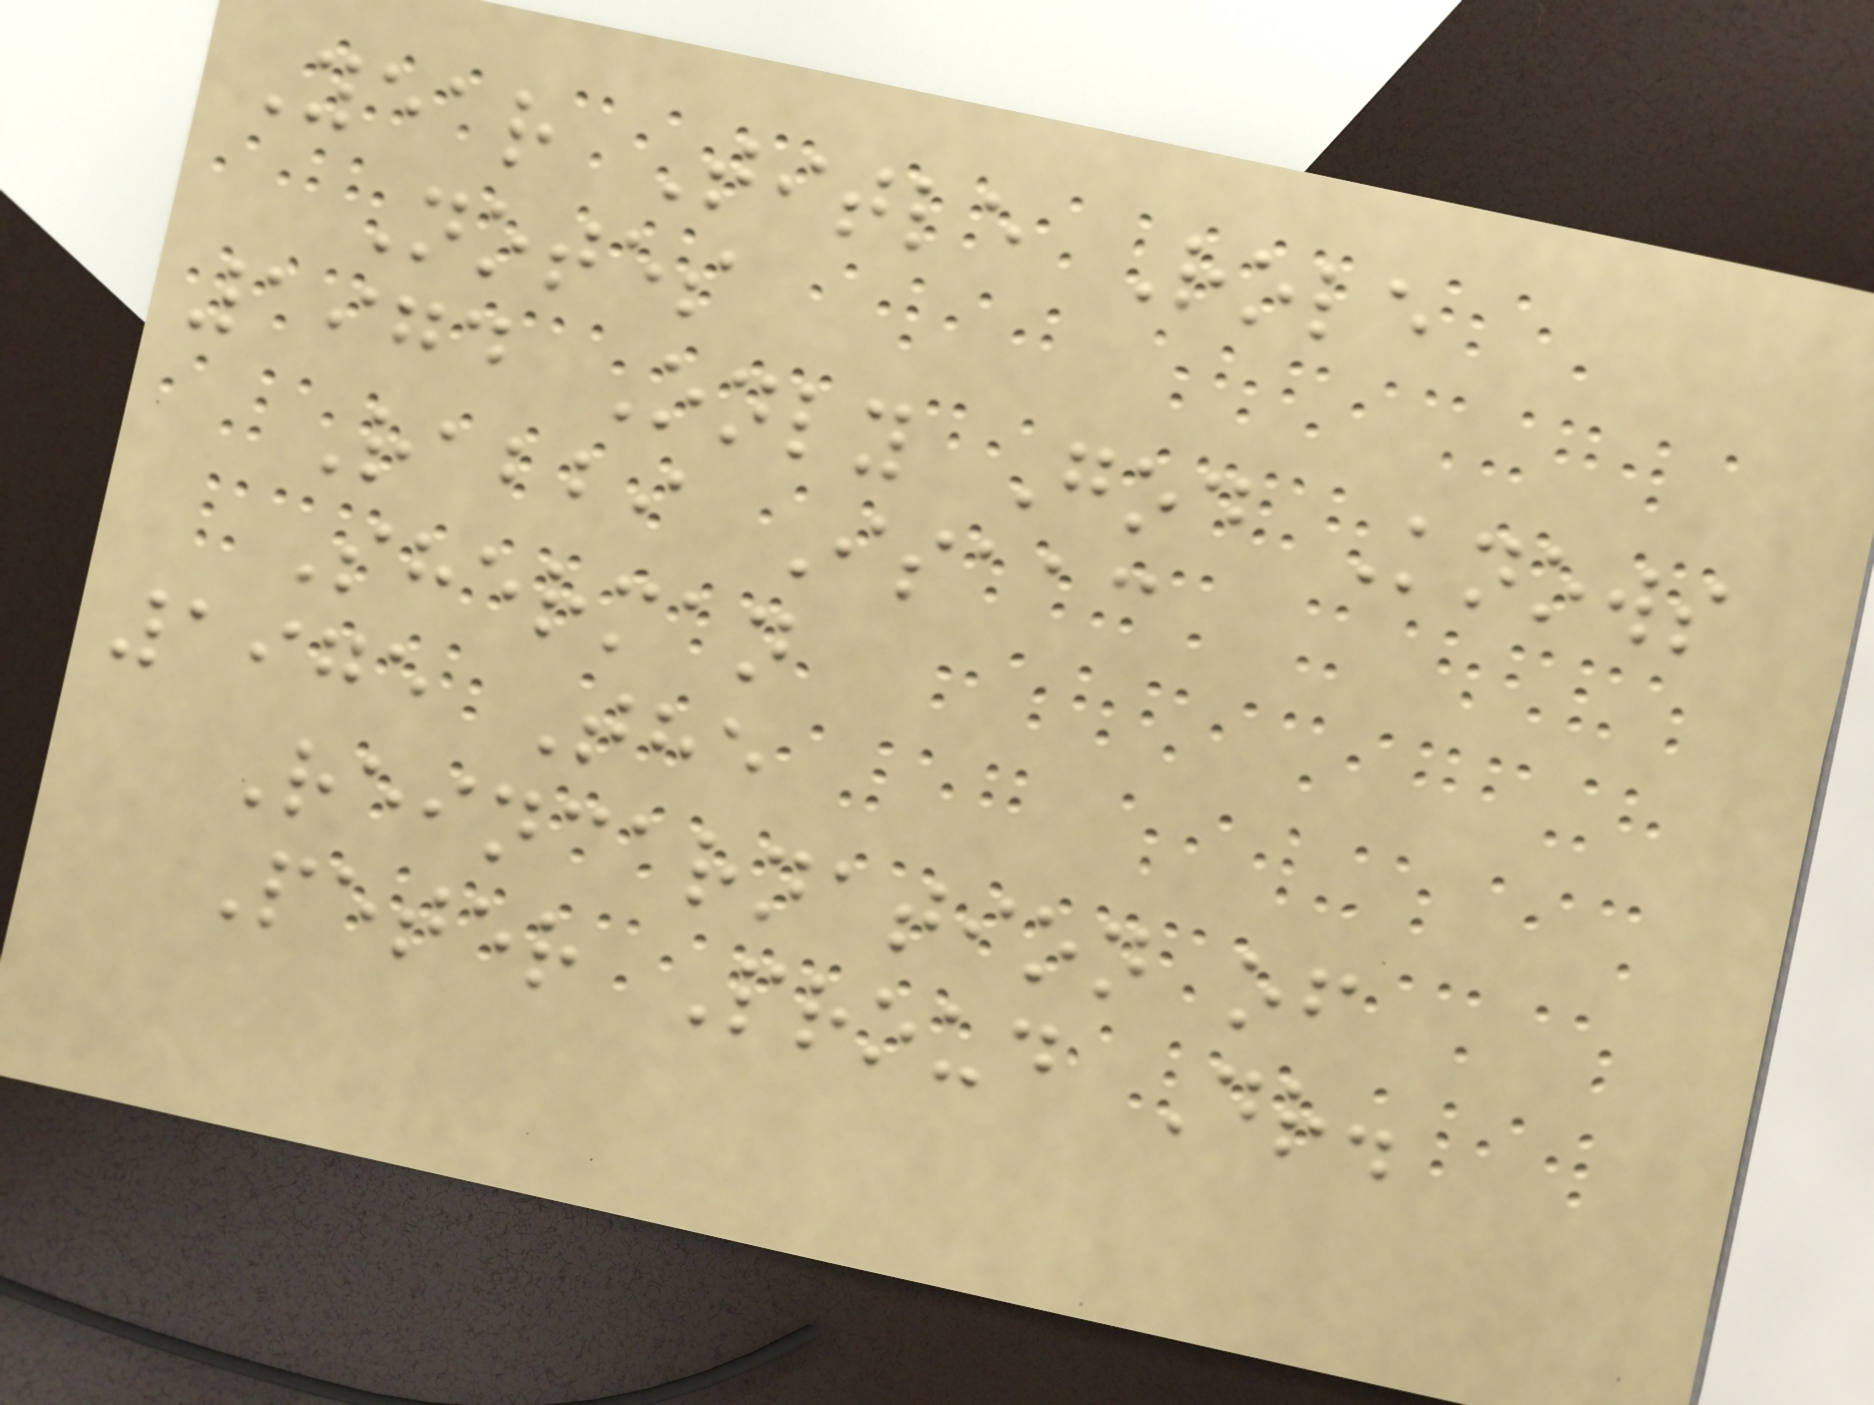Year Title Role
Notes
1974 Only God Knows
Rabbi Isaac
Sherman
1975 The
Reincarnation of
Peter Proud Dr.
